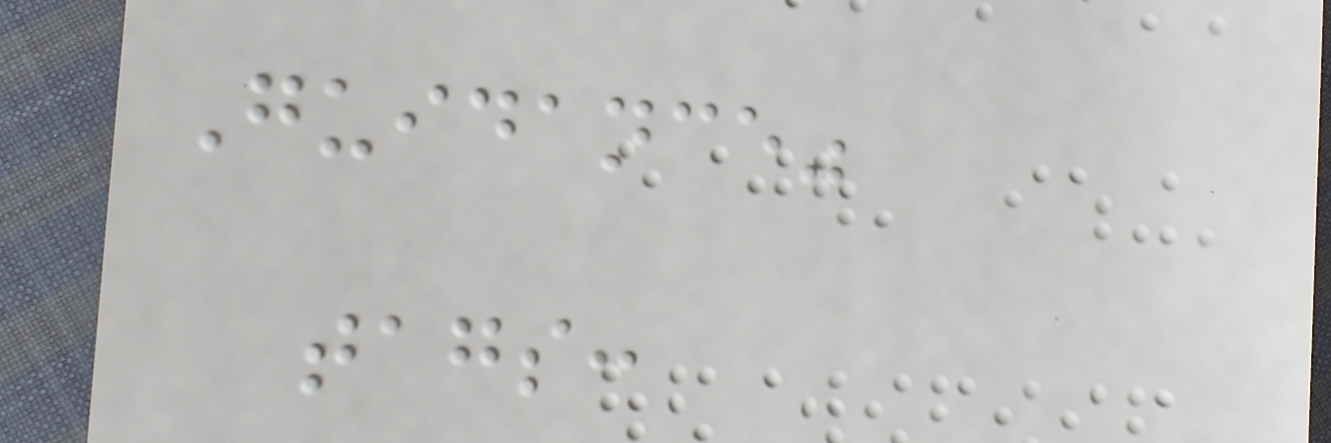Guidance"
tags:
